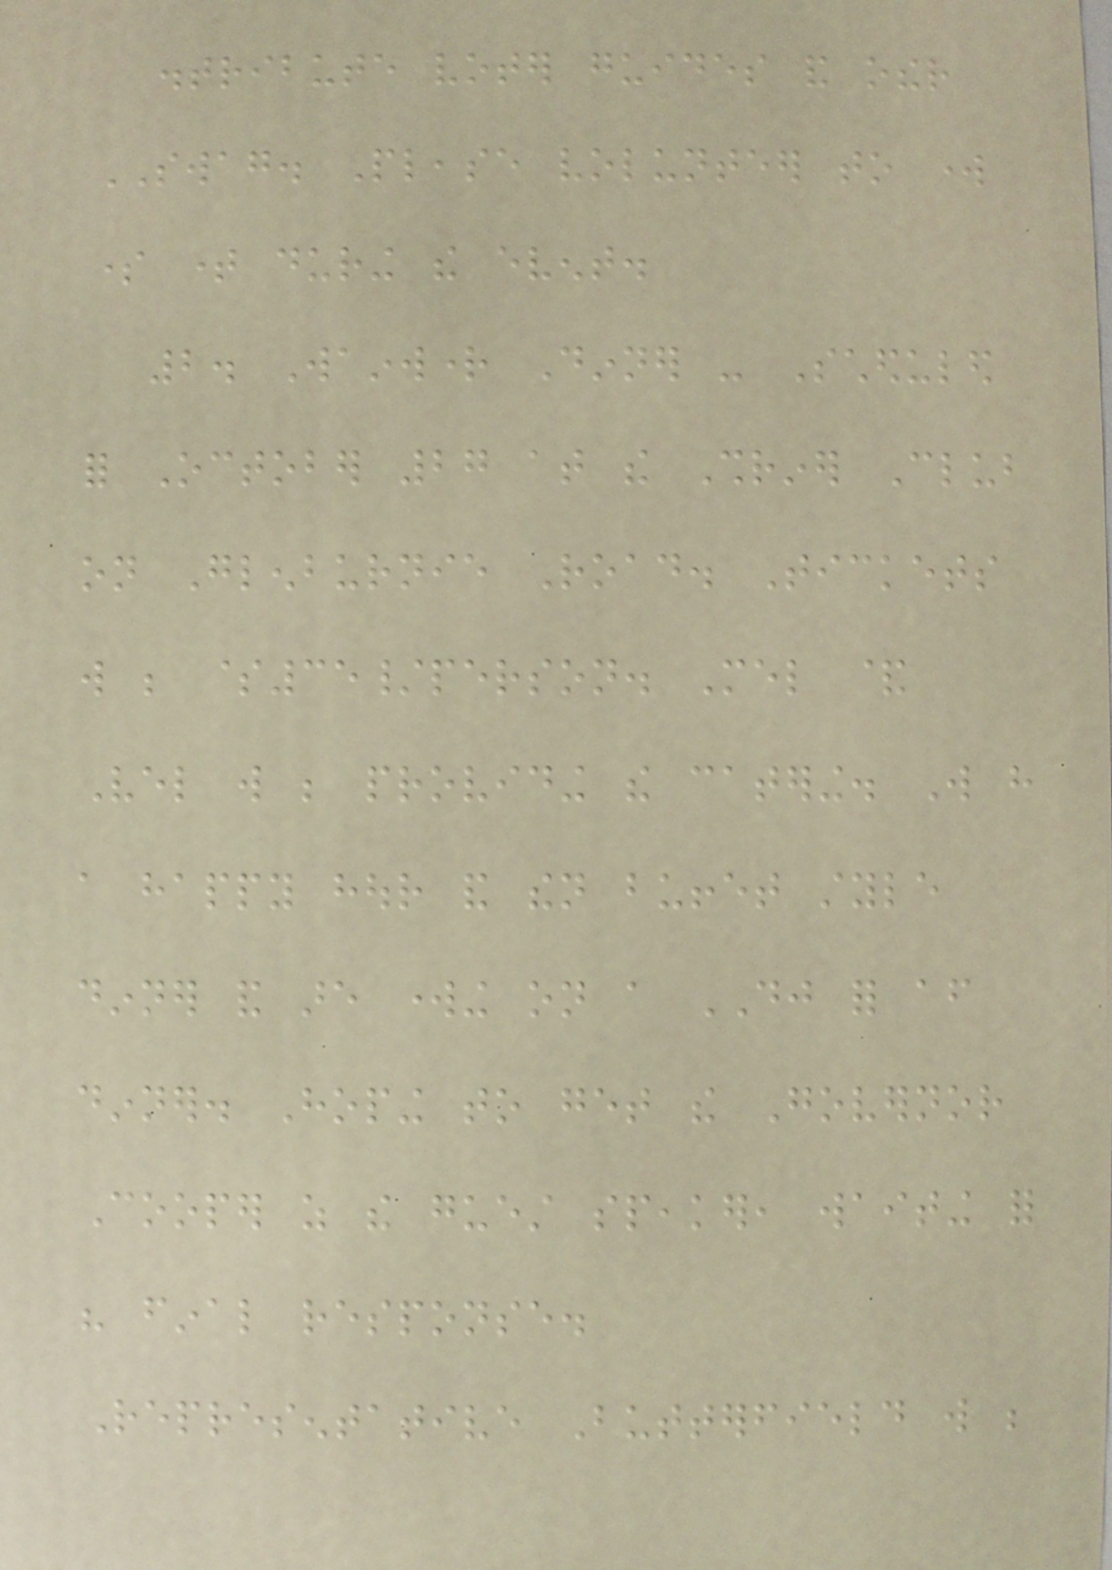distribute voter guides and other
SWAG. Please volunteer to work
some time during the event.
2. Wainwright Dinner - Scheduled
for October 27 at the Shriner Club
on Glenburnie Road. Tickets
will be $35/person. Mel &
Vel will be providing the catering. Will have
a happy hour and then buffet style
dinner and are working on a DJ for after
dinner. Hoping to get the Governor
Cooper as the guest speaker, waiting for
his final response.
Representative Butterfield will be
